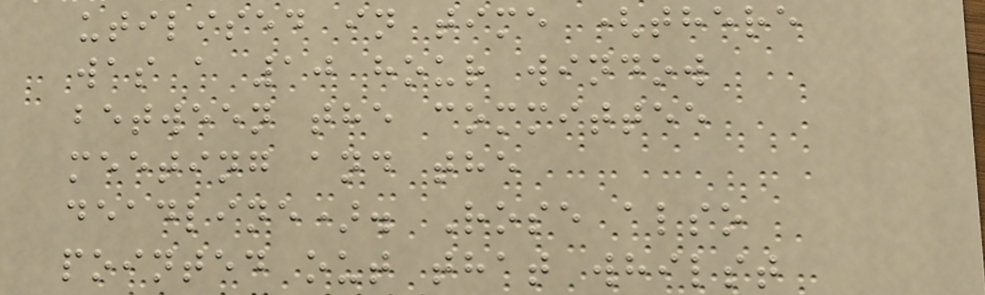utilised in time (there
was a 10 hour window
between the committee
meeting and the
deadline). Rose also
pointed out that whilst
